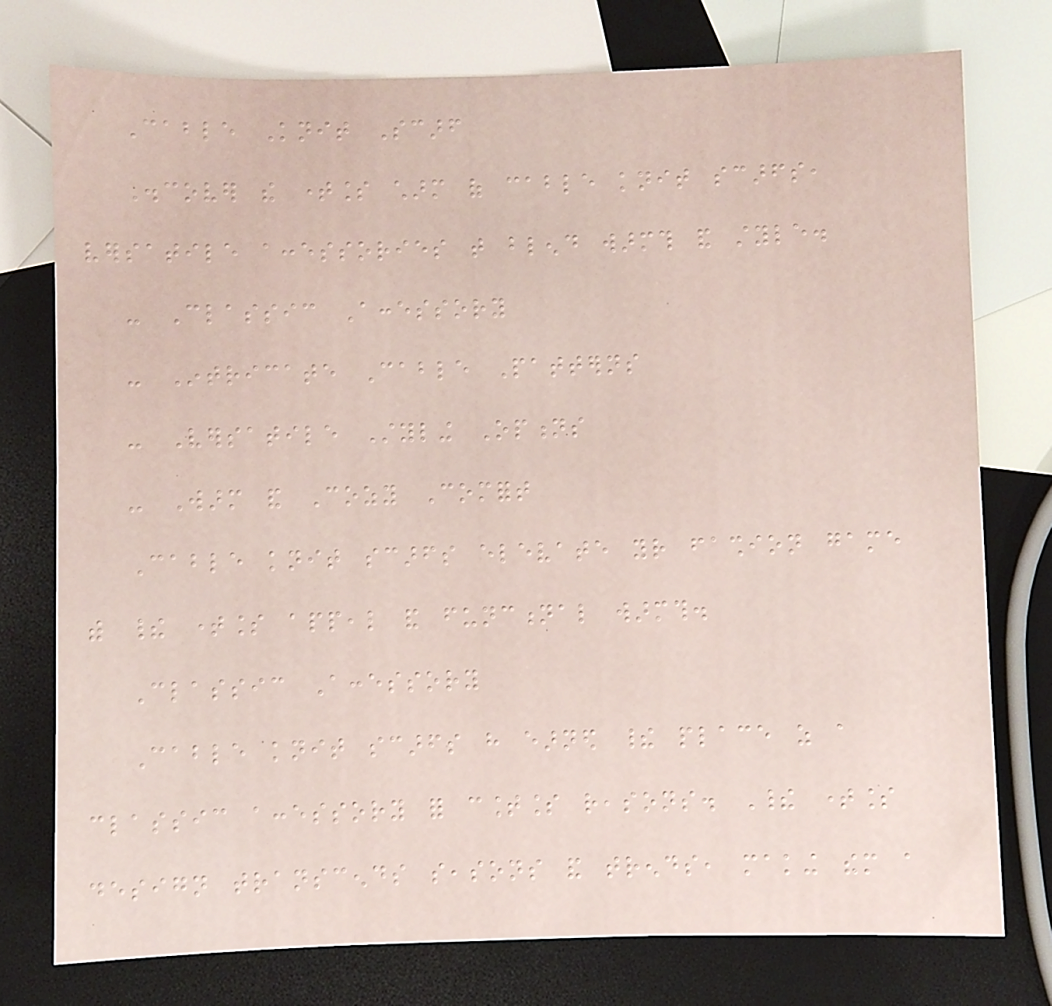Cable Knit Scarf
Discover the timeless charm of cable knit scarfs,
versatile accessories that blend warmth and style.
- Classic Accessory
- Intricate Cable Patterns
- Versatile Styling Options
- Warm and Cozy Comfort
Cable knit scarfs elevate your fashion game
with their timeless appeal and functional warmth.
Classic Accessory
Cable knit scarfs have earned their place as a
classic accessory for countless reasons. Their timeless
design transcends seasons and trends, making them a
